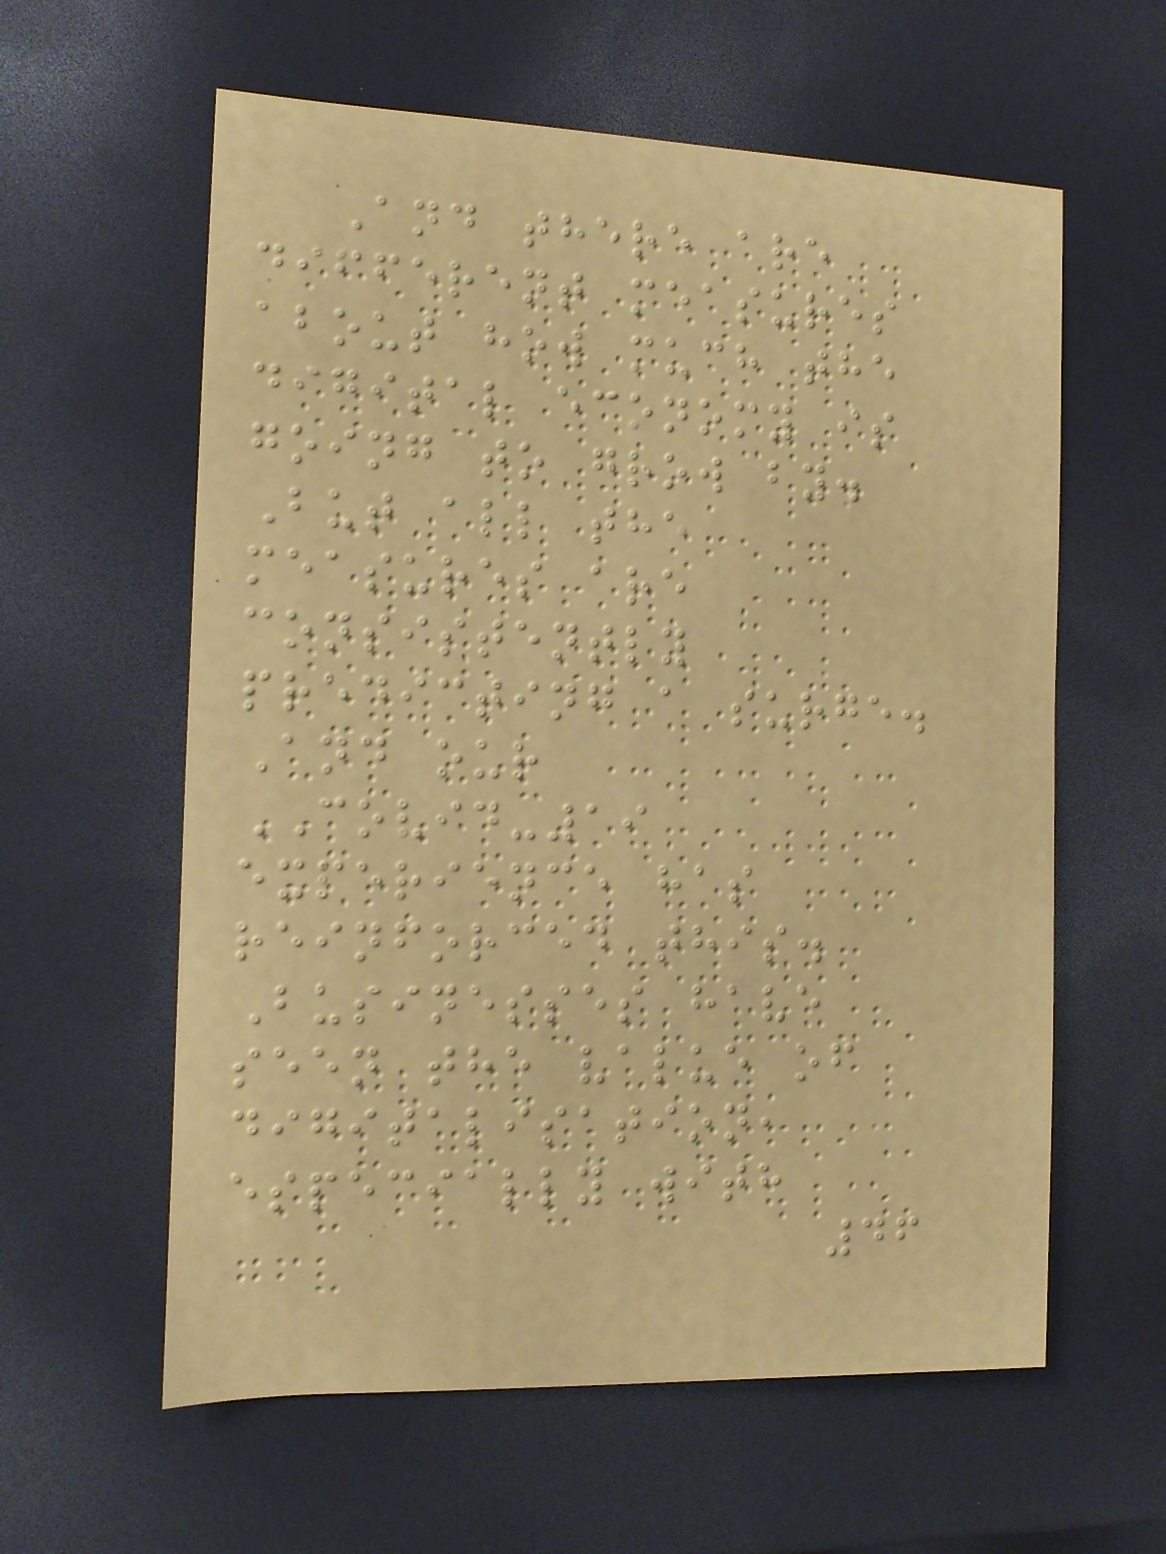And there are
different measures
about how much the
digital economy is
going to grow by.
But all the
measures are
consistently
predicting a surge.
And our
COVID-19
experience has
reinforced this.
Businesses have
seen the value of
digitalisation,
especially with
46
